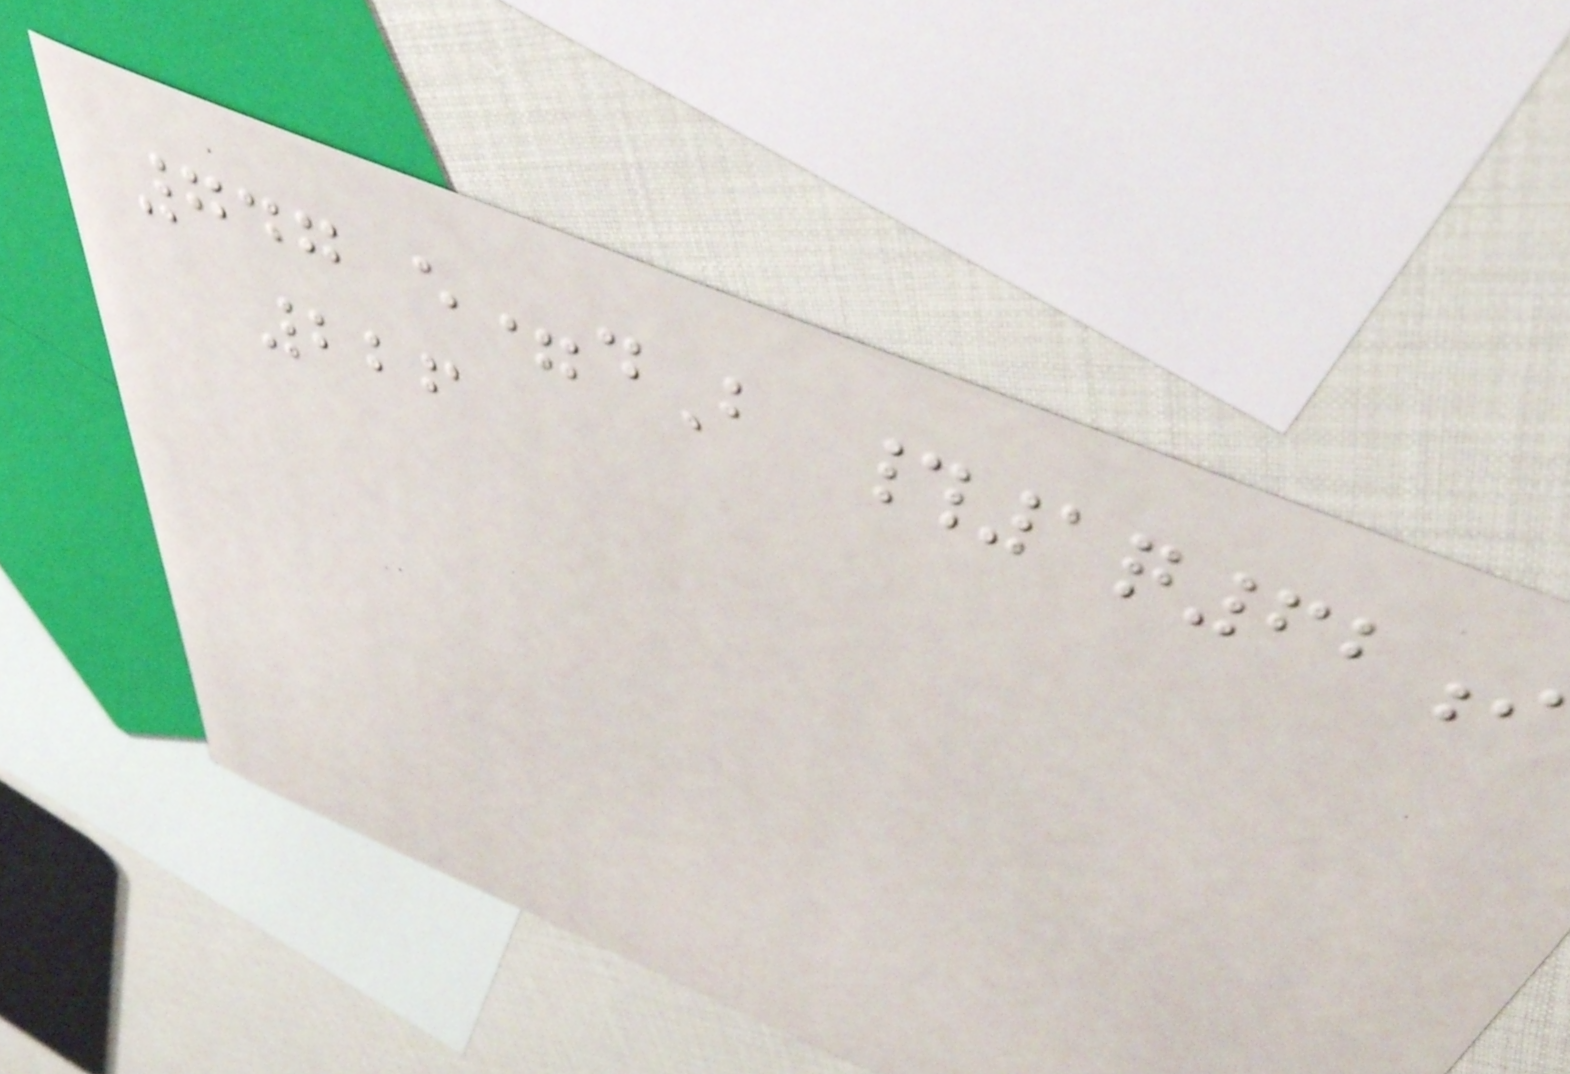747 e=dB #1q62i
226
